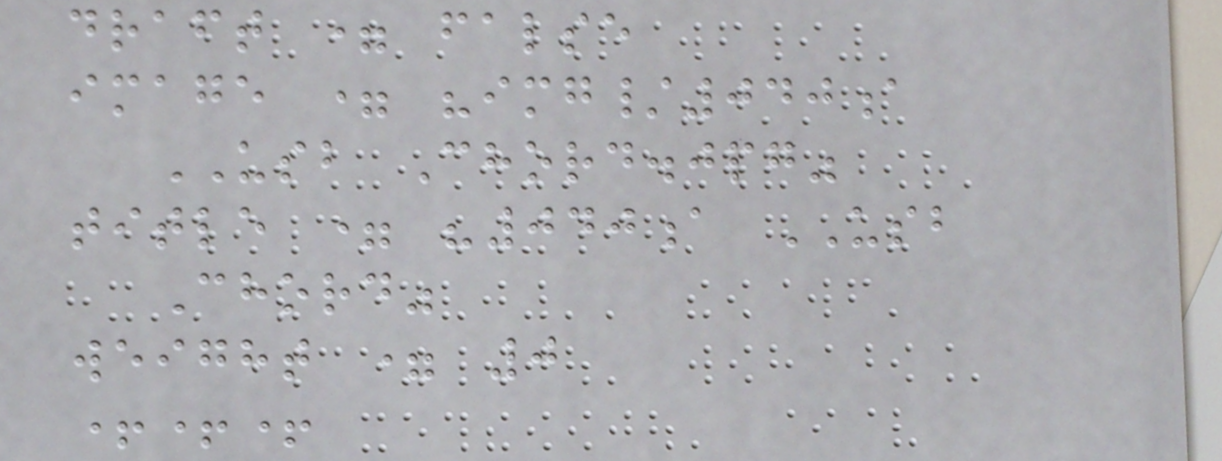draft = false
image = "img/040a
USB Chord.jpg"
title = "040a USB
Chord"
weight = 0
+++
